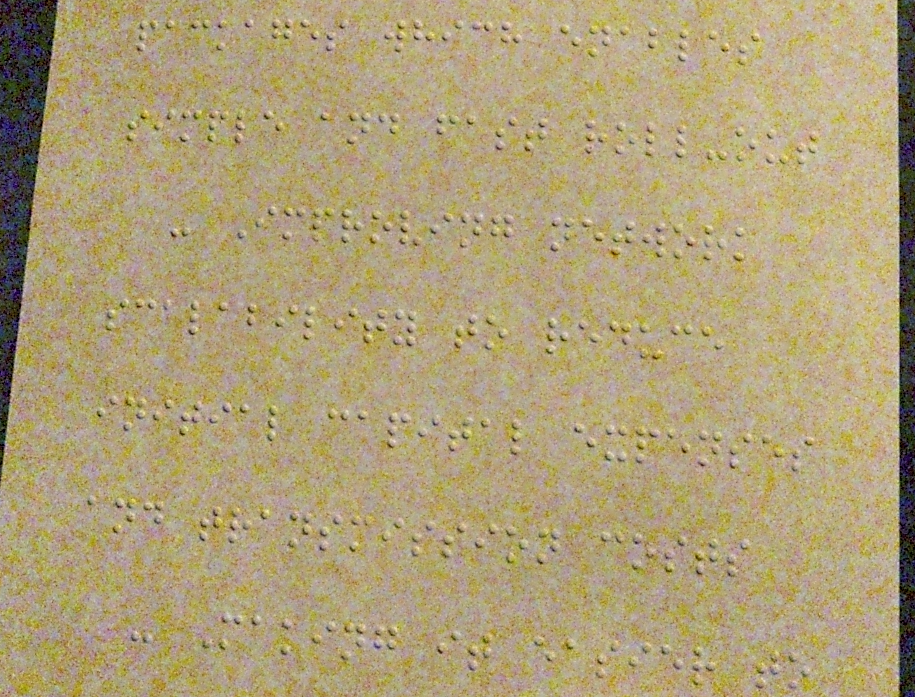packages which enables
simple and fast roll-out
- Improving network
scalability to reduce
initial capital expenses
and transmission costs
- Making it easier to
